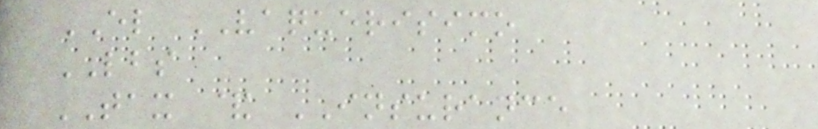EL VAQUERISIMO
LBS
TAX & INSURANCE
